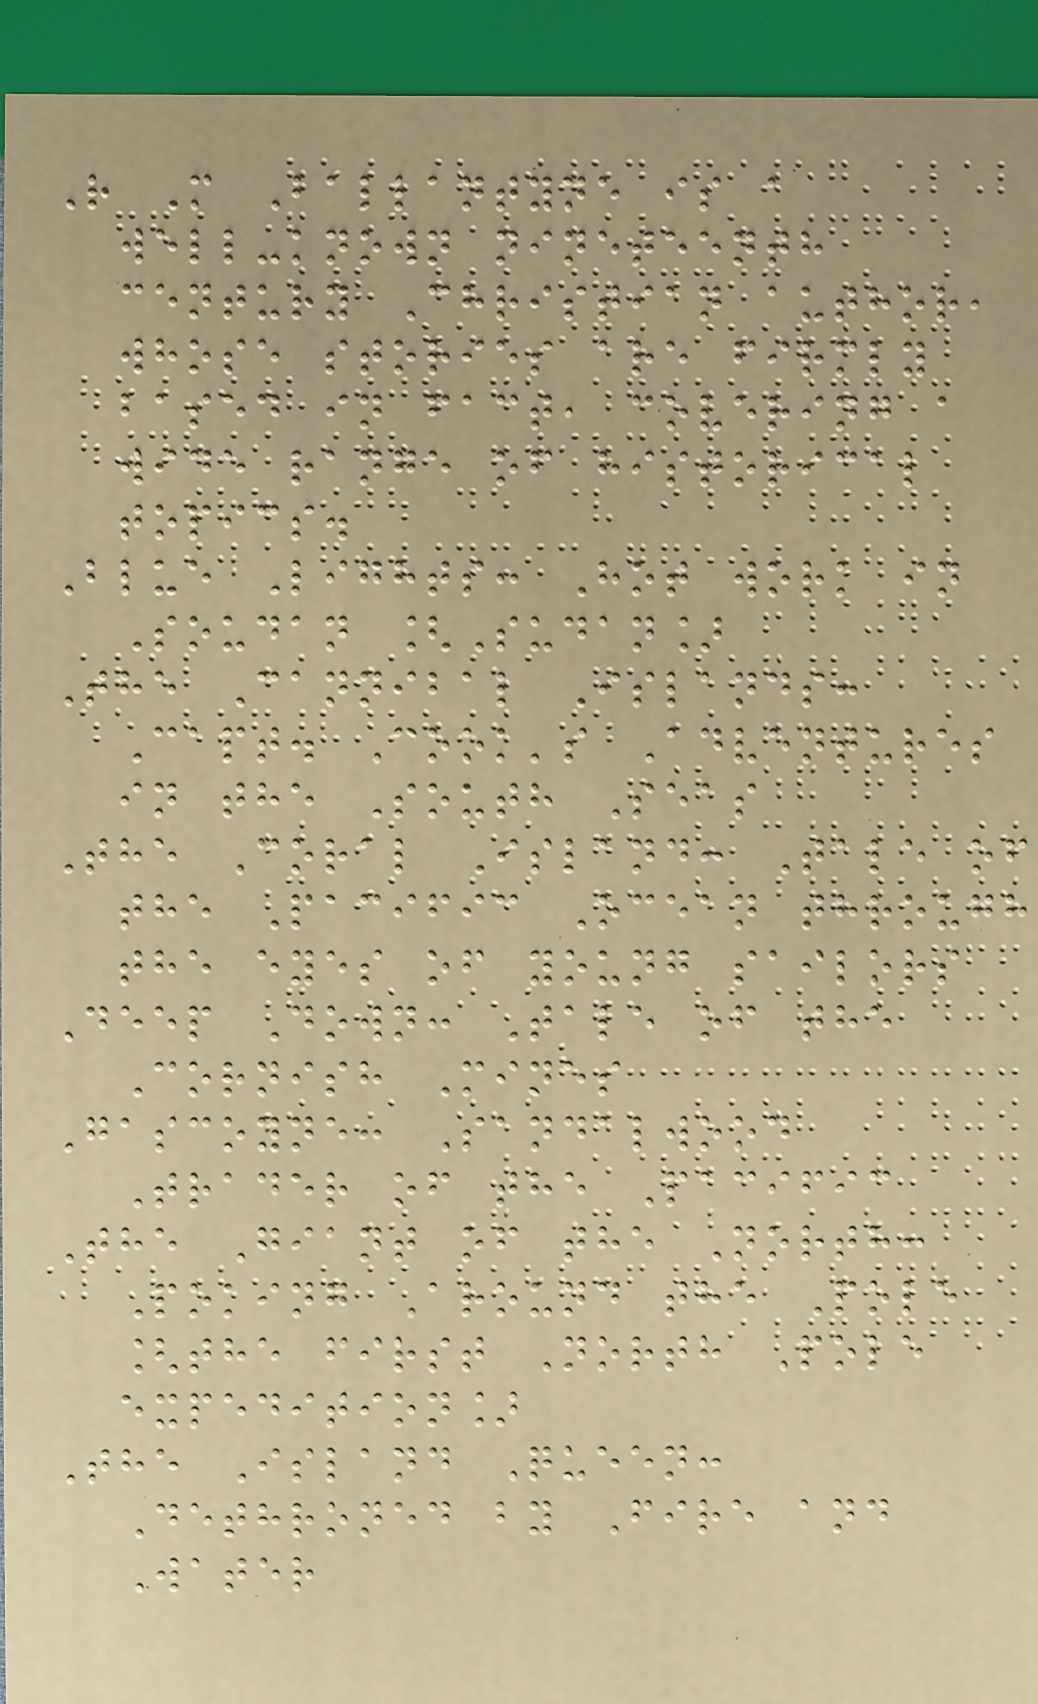R M Ballantyne is a
well-known nineteenth
century Christian author,
whose stories are firmly
based in fact, covering a
wide range of historical
topics.
Blue Lights: Hot work in
Soudan [Sudan]
The Cannibal Islands:
Capt. Cook's Adventures
in the South Seas
The Coral Island: Tale of
the Pacific Ocean through
the eyes of young sailors
Deep Down: Tale of the
Cornish Mines
Gascoyne: Sandalwood
Trader of the Pacific
The Giant of the North:
Poking Around the Pole
[the first North Pole
expedition]
The Island Queen:
Dethroned by Fire and
Water
